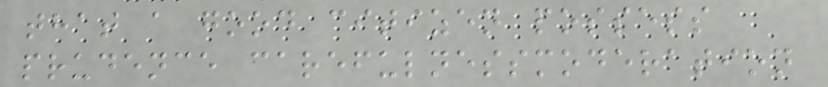that a good citizen possess
prudence carefulnessmoderation
